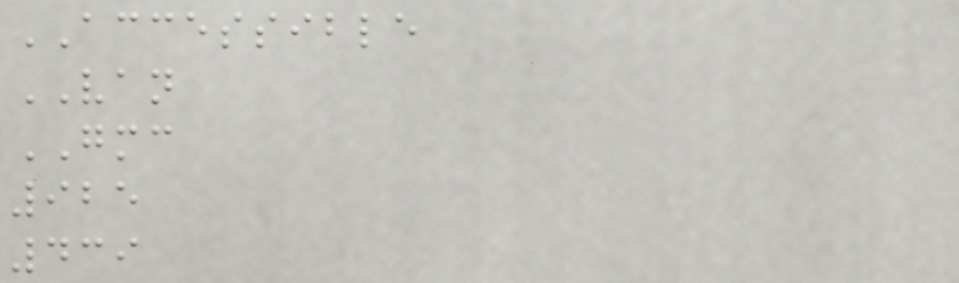ACCESSIBLE
VAN
GMC
925
439
